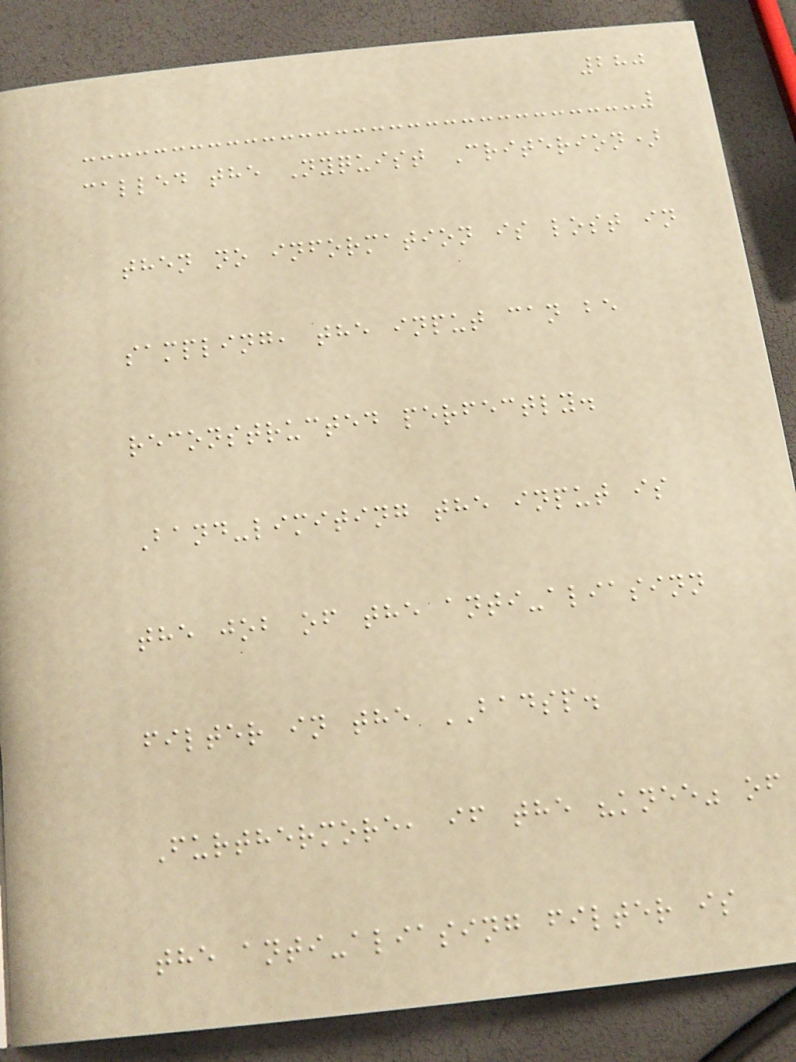280
called the Nyquist Criterion)
then no information is lost in
sampling, the input can be
reconstructed perfectly.
Band-limiting the input is
the job of the anti-aliasinn
filter in the BADSP.
Furthermore, if the "knee" of
the anti-aliasing filter is
